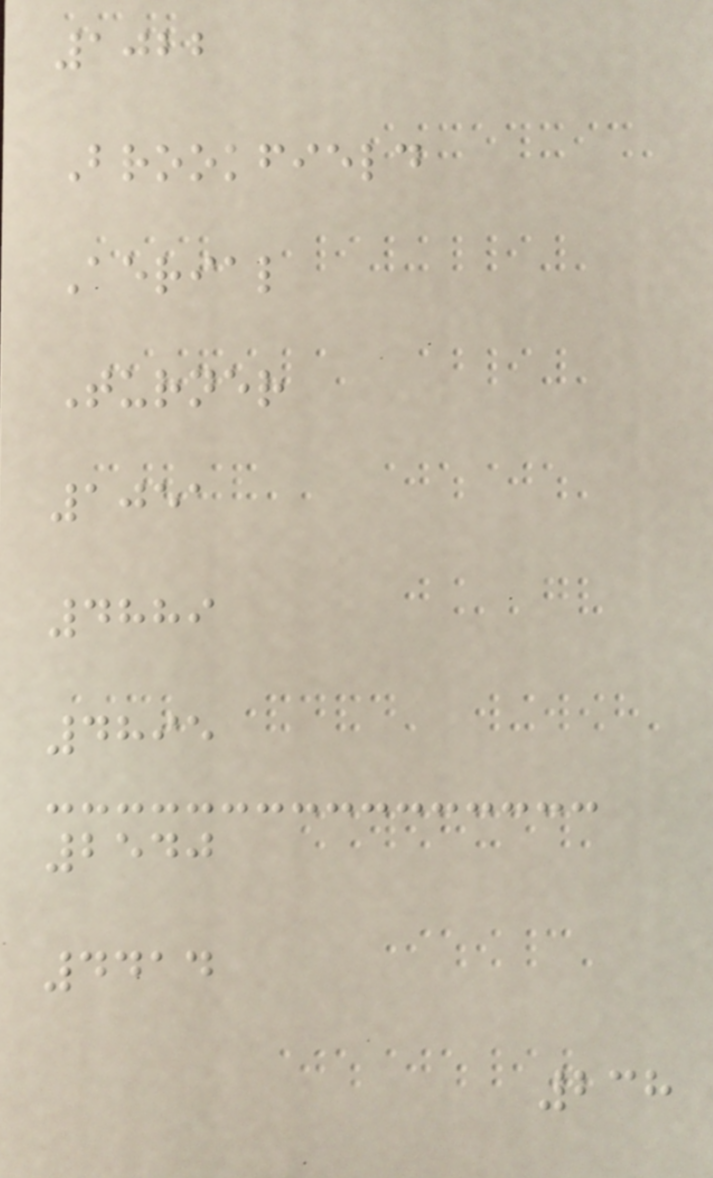1022
Brookfield
Aerial
Turner
1051
4889
4895
2540
4414
238
